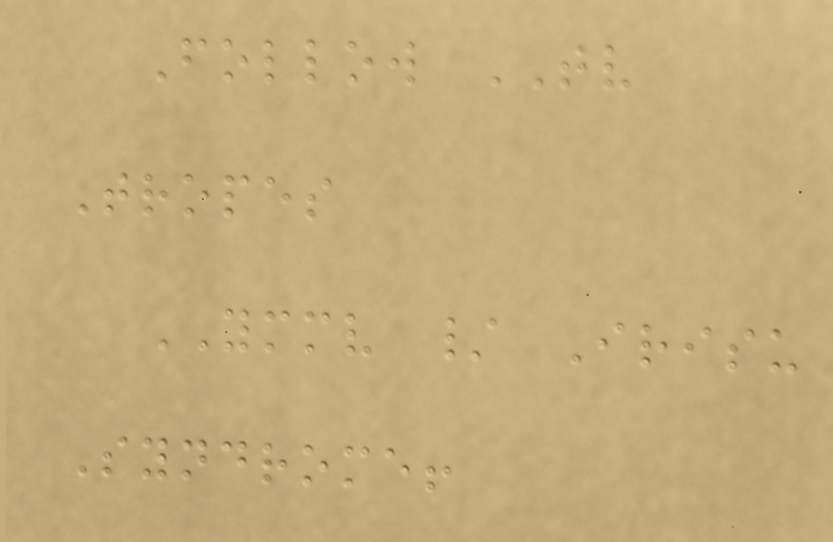Follow TV
Tropes
YMMV / Irisu
Syndrome!
